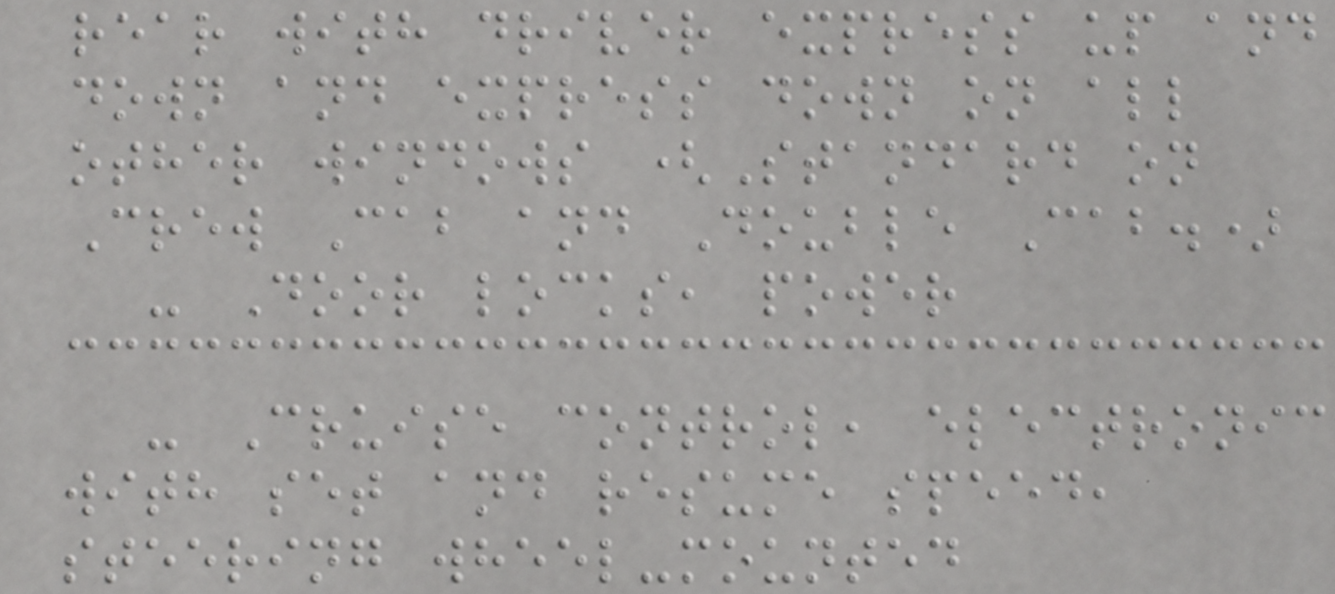rear with driver express up and
down and express down on all
other windows (Standard on
Crew Cab and Double Cab.)
- Door locks, power
- Cruise control, electronic
with set and resume speed,
steering wheel-mounted
